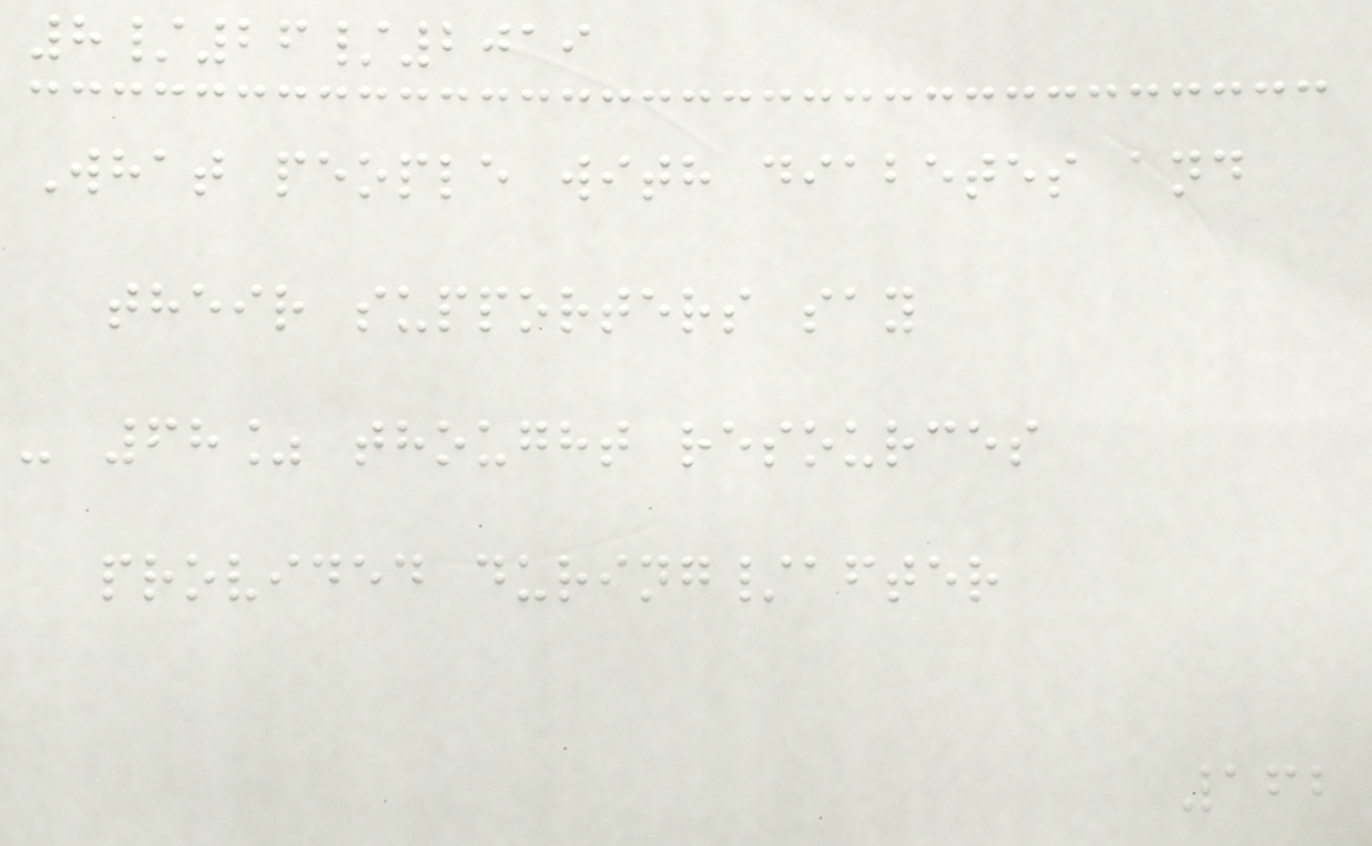8/26/2019
What people with diabetes and
their supporters say
- 68% thought resources
provided during/after
162
